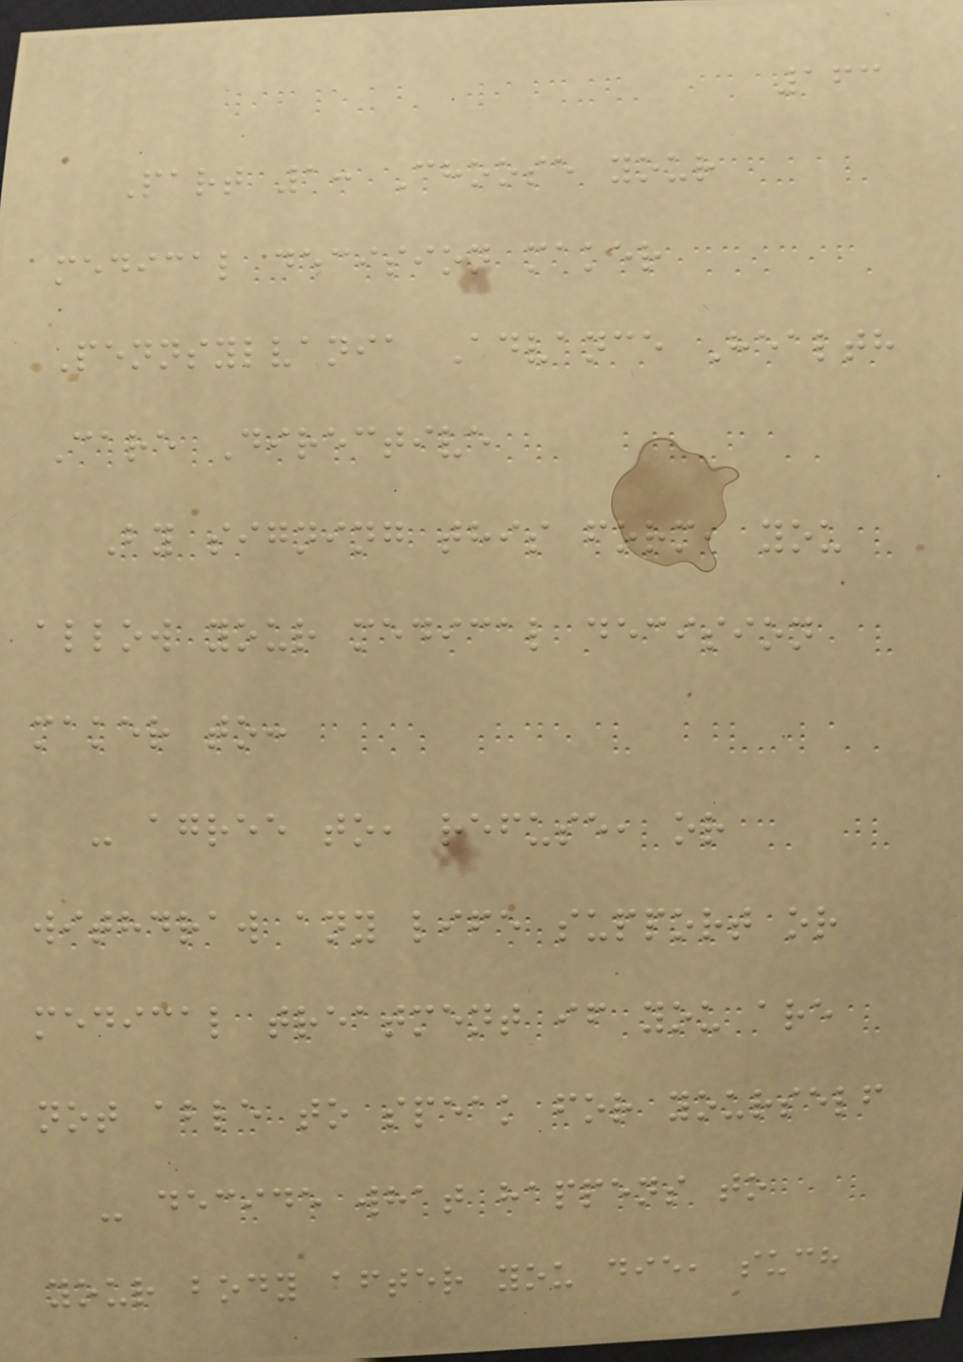163
Part 1: Choose your
medical decision maker
Pennsylvania Advance Health
Care Directive
By signing this form, you
allow your medical decision
maker to:
- agree to, refuse, or
withdraw any life support or
medical treatment if you are
not able to speak for yourself
- decide what happens to
your body after you die, such
